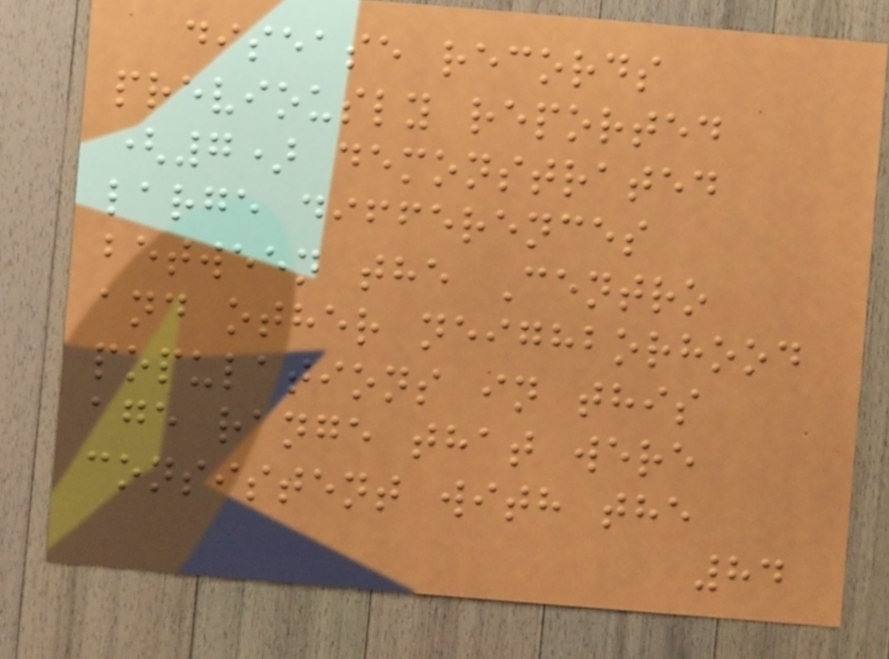disease records
previously reported
(7) demonstrated
large differences
between the Centro
and other neighborhood
populations in this
age range that were
consistent with the
84
